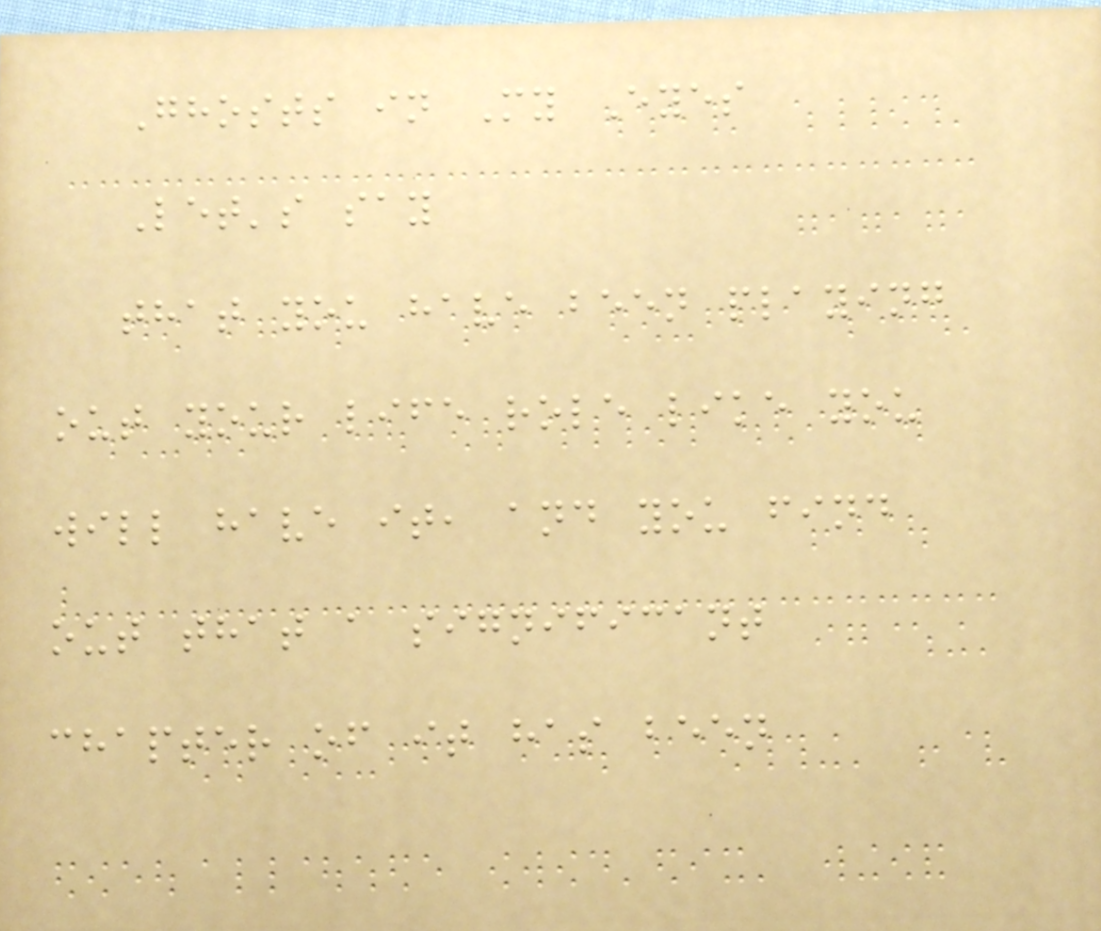Ghosts in My Eyes
Let's say
that you have been playing
out your life role like you
will have it, and you find
out that a significant
chapter of it has been
